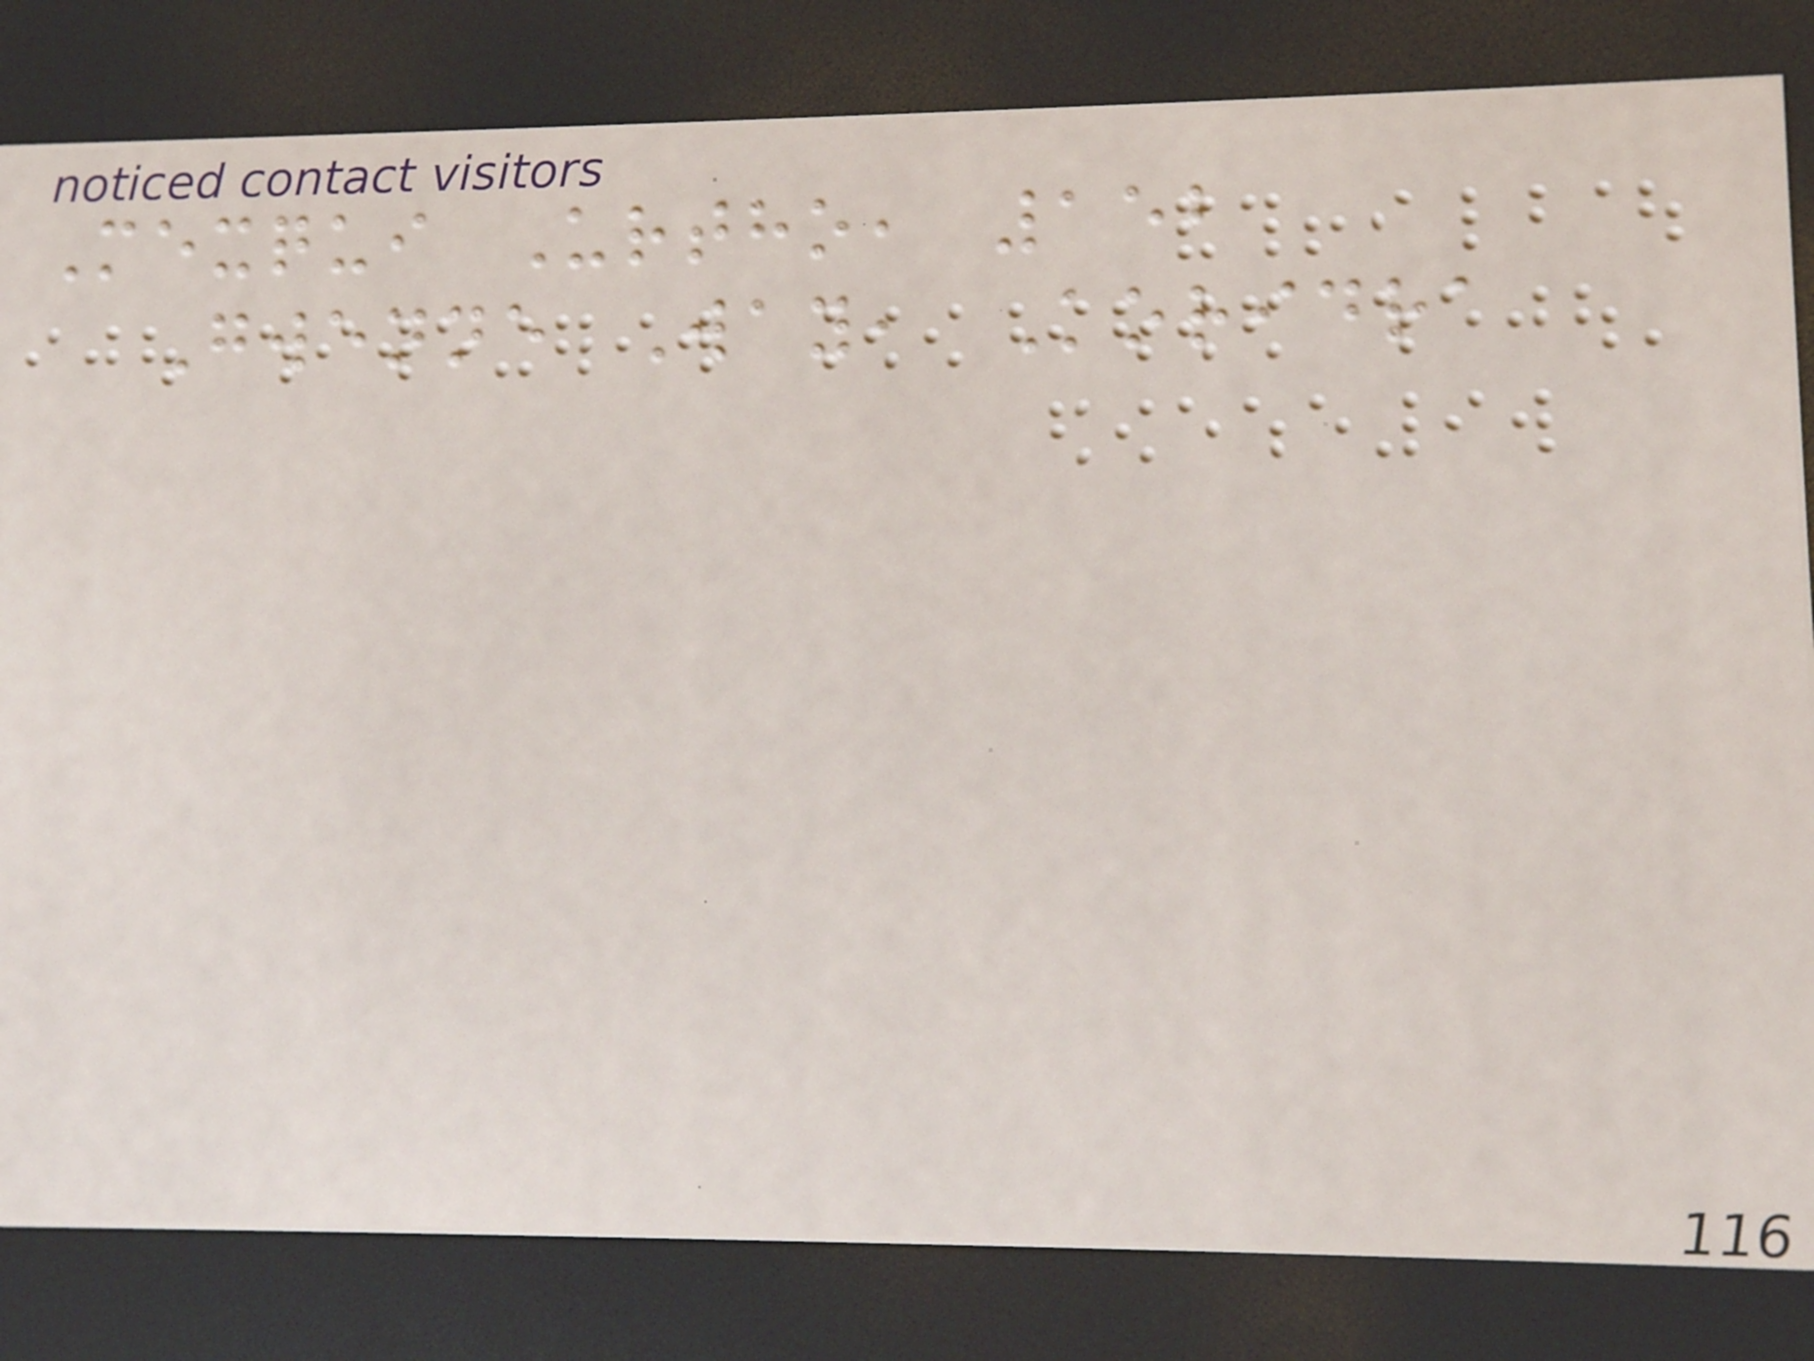Mexqui Urtho, 152
Gwenne Way, Koridra
